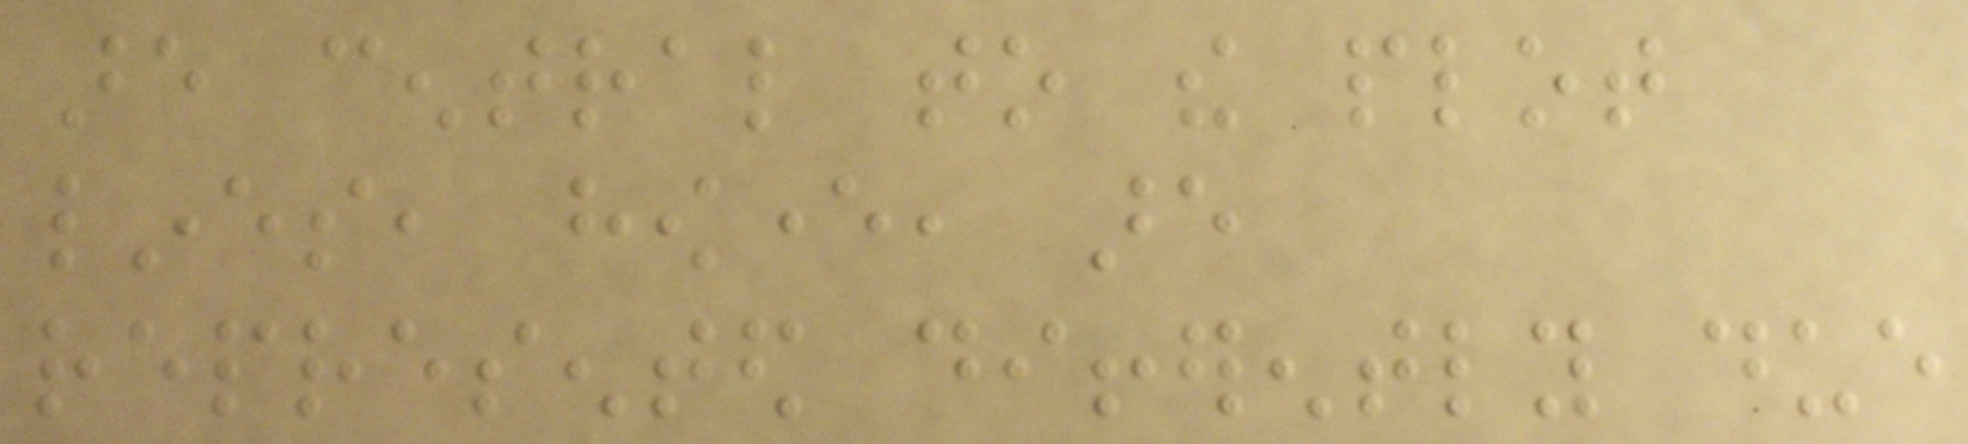are central to the plot
lines, however, are
represented differently due
